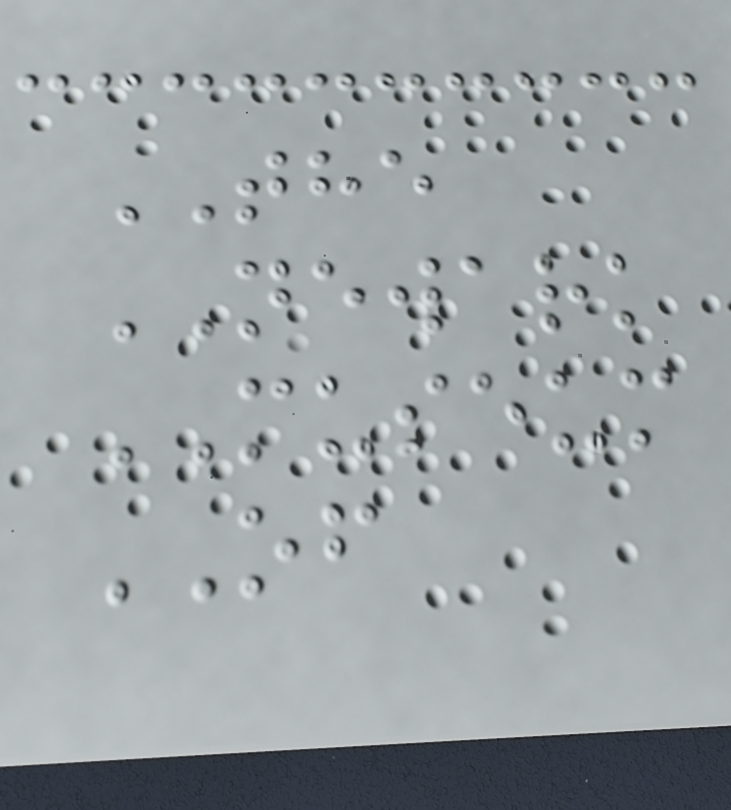THE
NEWARK
MUSEUM
OF
